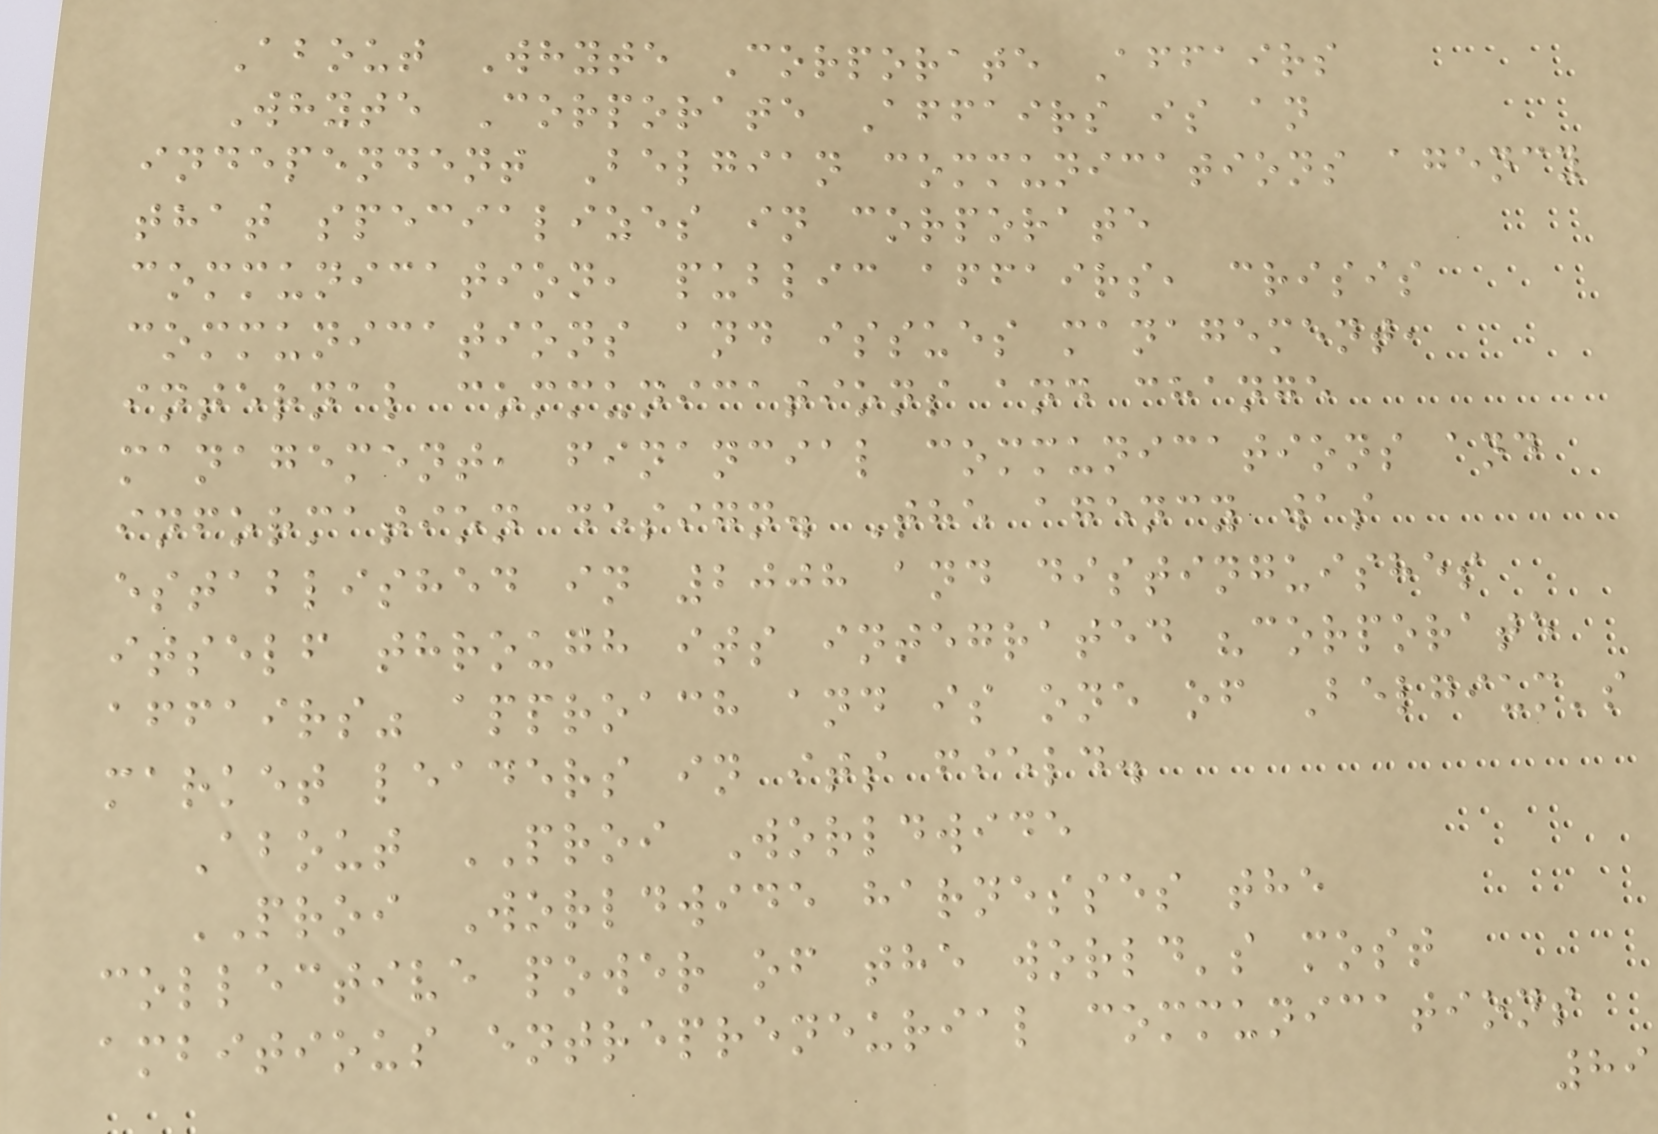About Whyte Corporate Affairs
Whyte Corporate Affairs is an
independent Belgian communications agency
that specializes in corporate
communication, public affairs, crisis
communications and issues management,
internal communications and change
management, financial communications and
information design. The agency was
established in 2008 and distinguishes
itself through its integrated "corporate
affairs" approach and is one of Belgium's
market leaders in its field.
About PROI Worldwide
PROI Worldwide harnesses the
collective power of the world's most
ambitious entrepreneurial communications
89
